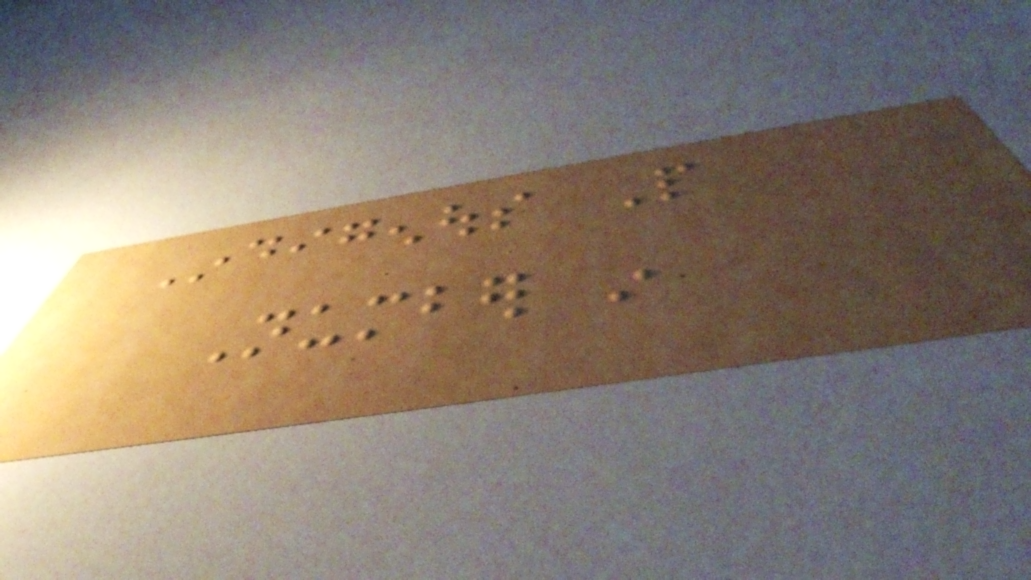Indigenous People
Number in
